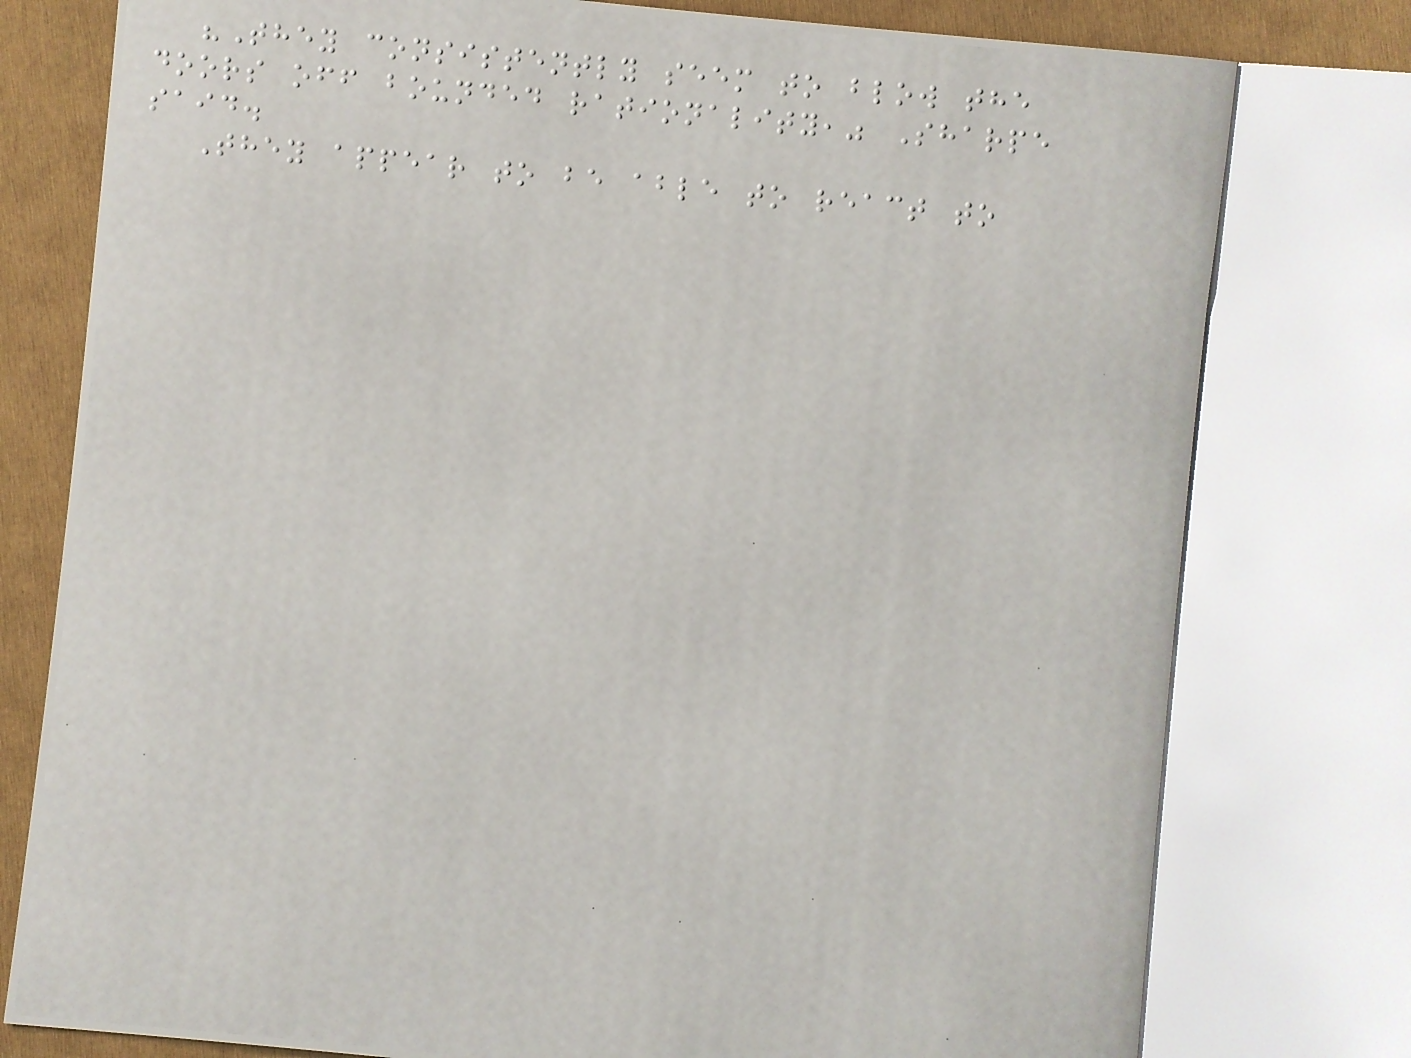"They consistently seem to blow the
doors off bounded rationality," Sharpe
said.
They appear to be able to react to
